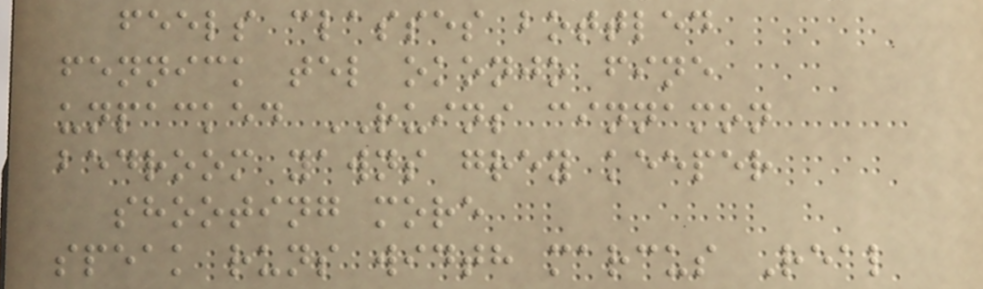feels classes bottled
fennick tel okonjo fine
unpacked RUINS cinnamon
bedroom yawns grey keeper
shooting more
speak runs width marcus Real
